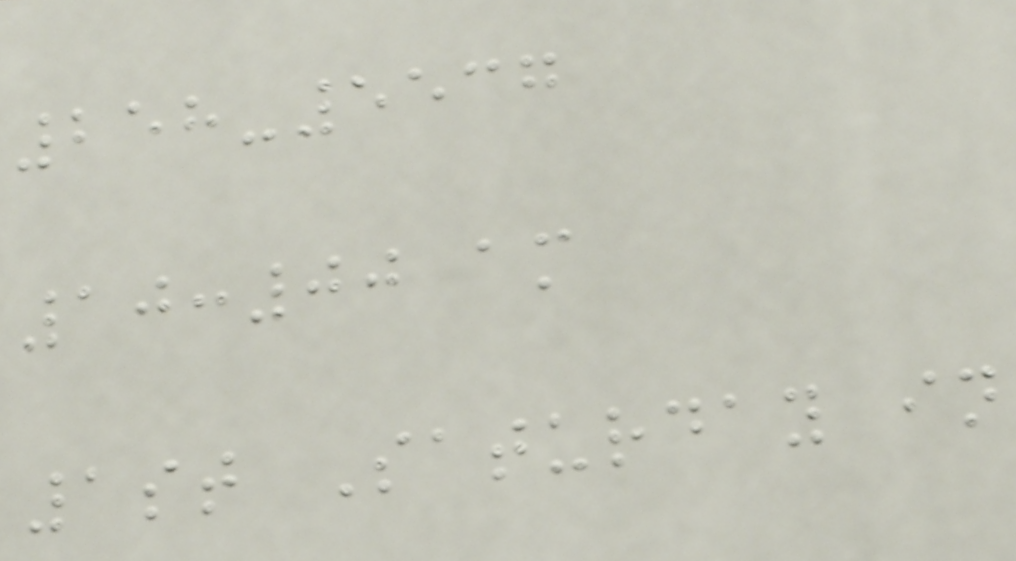258-5537
10:00 am
1st Saturday in
